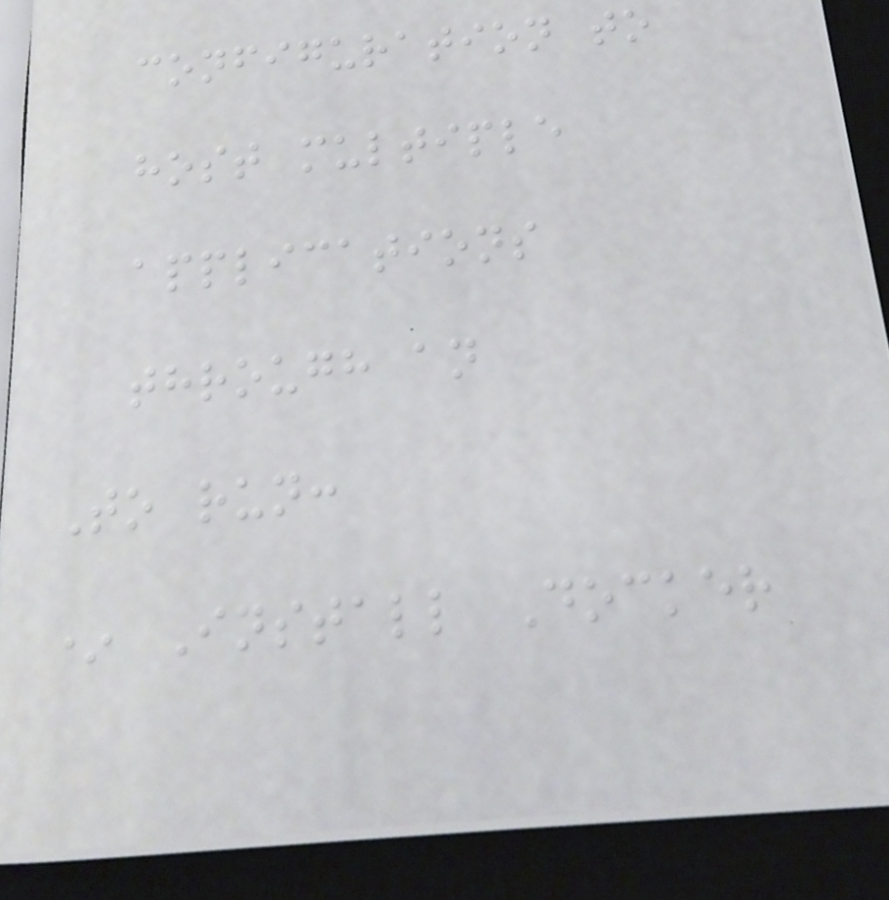configuration to
host multiple
applications
through an
To run:
* Install Docker
